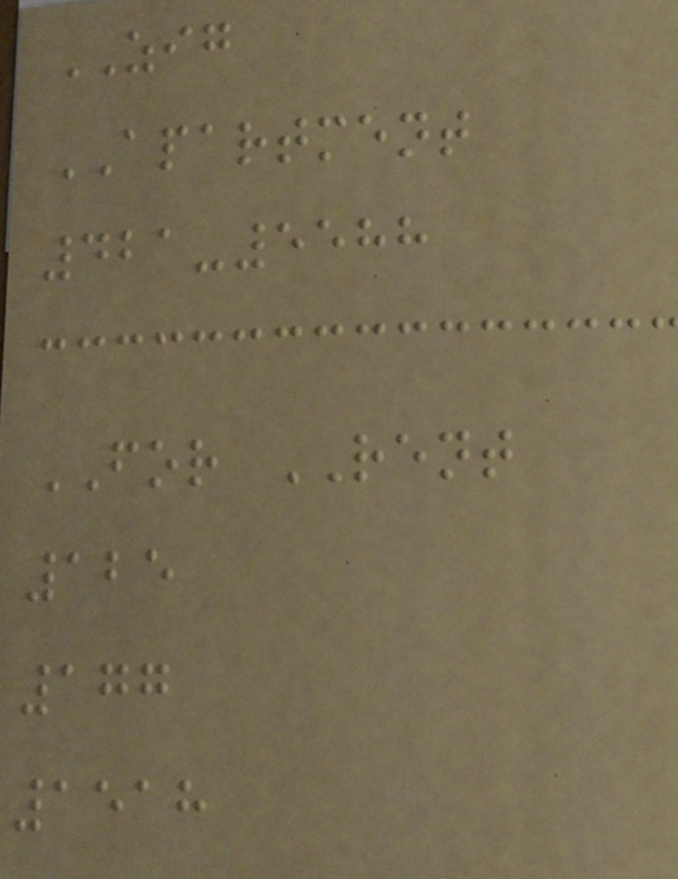ZIG
APARTMENT
421-5588
FOR RENT
125
177
1518
